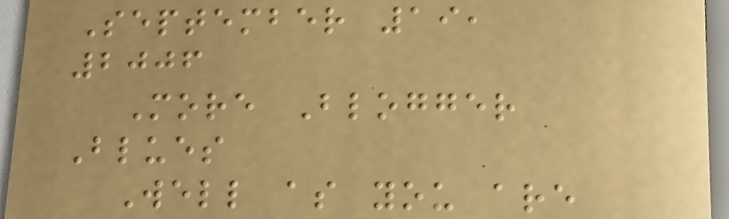September 19,
2006
More Blogger
Blues
Well as you are
